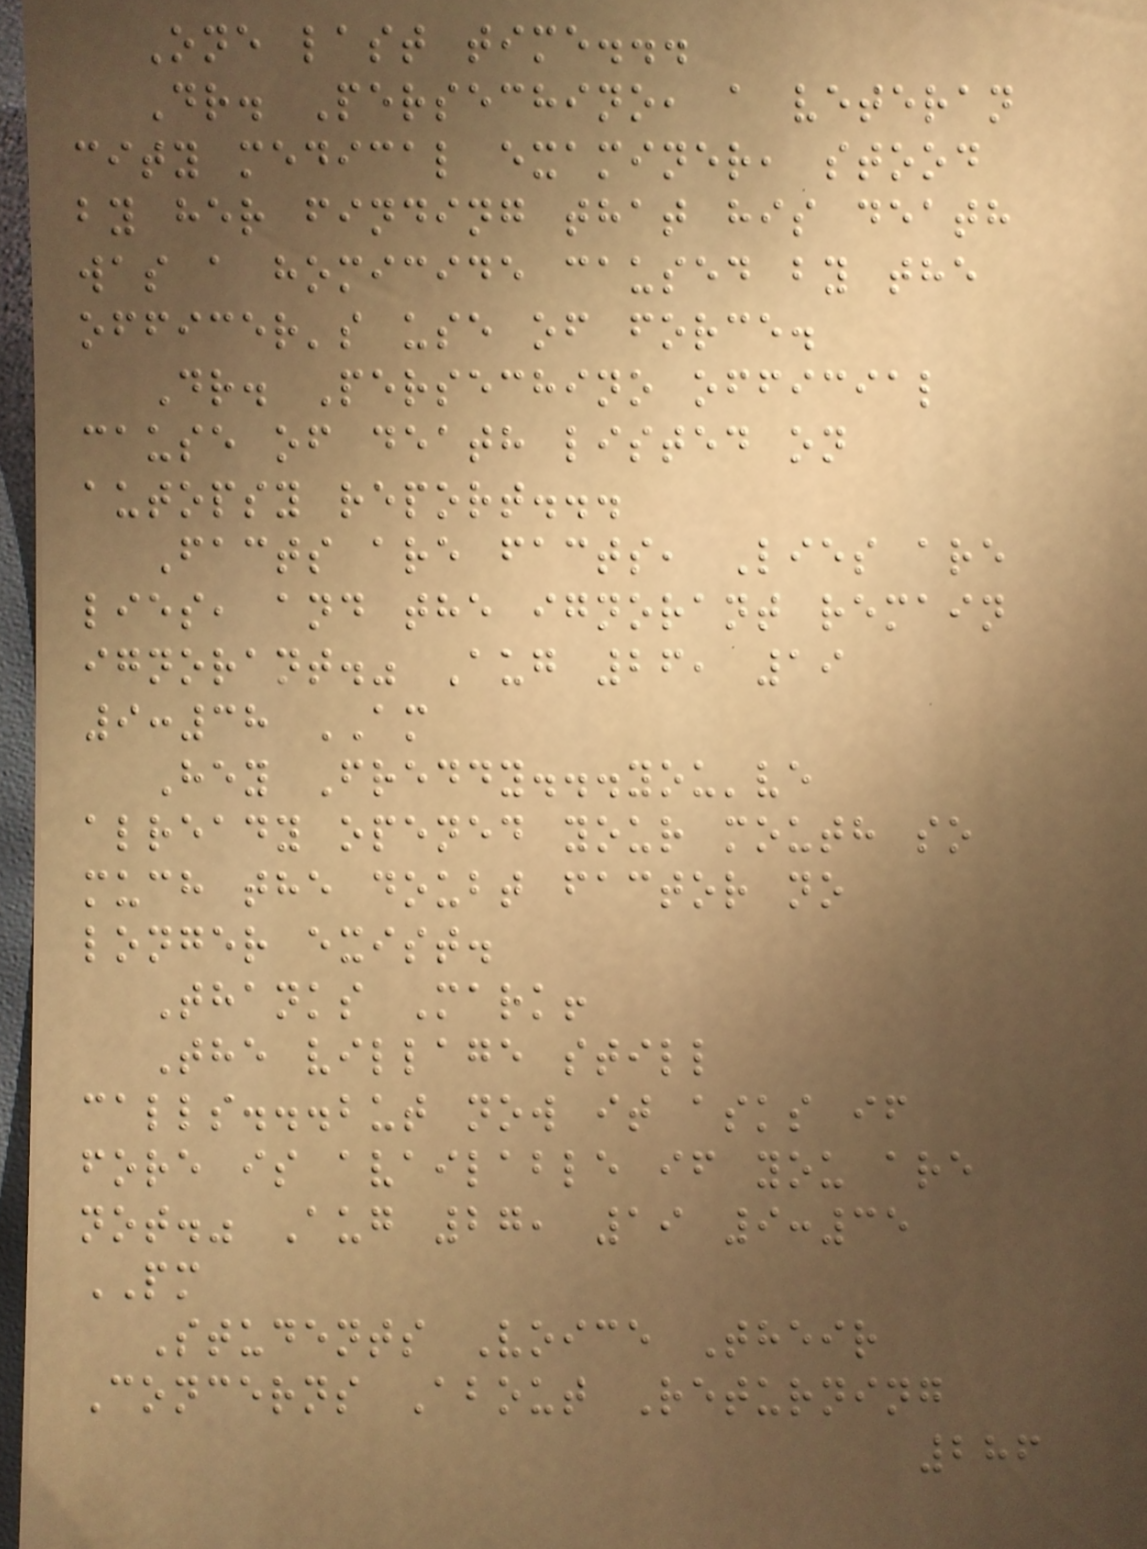One last time...
Dr. Persechino, a veteran
city medical examiner, stood
by her finding that his death
was a homicide caused by the
officer's use of force.
Dr. Persechino official
cause of death listed on
autopsy report...
Facts are facts, Lies are
lies, and the ignorant remain
ignorant." Aug 26, 19
9:38 AM
Hey Freddy...you've
already opened your mouth so
much the doubt factor no
longer exist.
Thanks Mark!
The village still
calls...but now it asks if
fore is available if you are
not." Aug 27, 19 9:35
PM
Students Voice Their
Concerns About Returning
286
